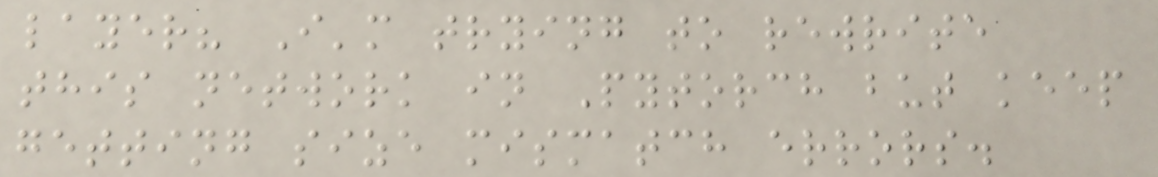layer? I'm trying to rewrite
this network in Pytorch but keep
getting size mismatch errors.
